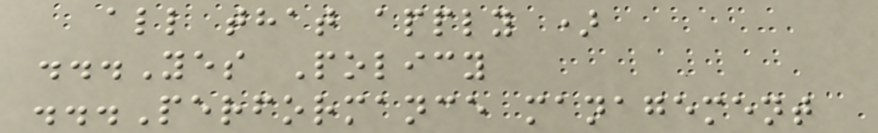all that apply )
...Yes Policy
...Performance management
